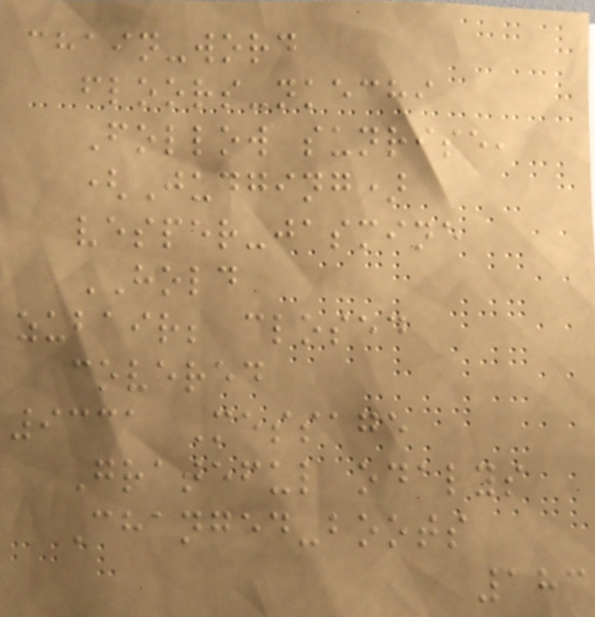chain-word
floors-nkechi
Follow sunrise,
(Judging)
vesper-jasmine
HOLD
zubair; closed
covered
9331 Message
Grateful odalys
Changed-boots
183
